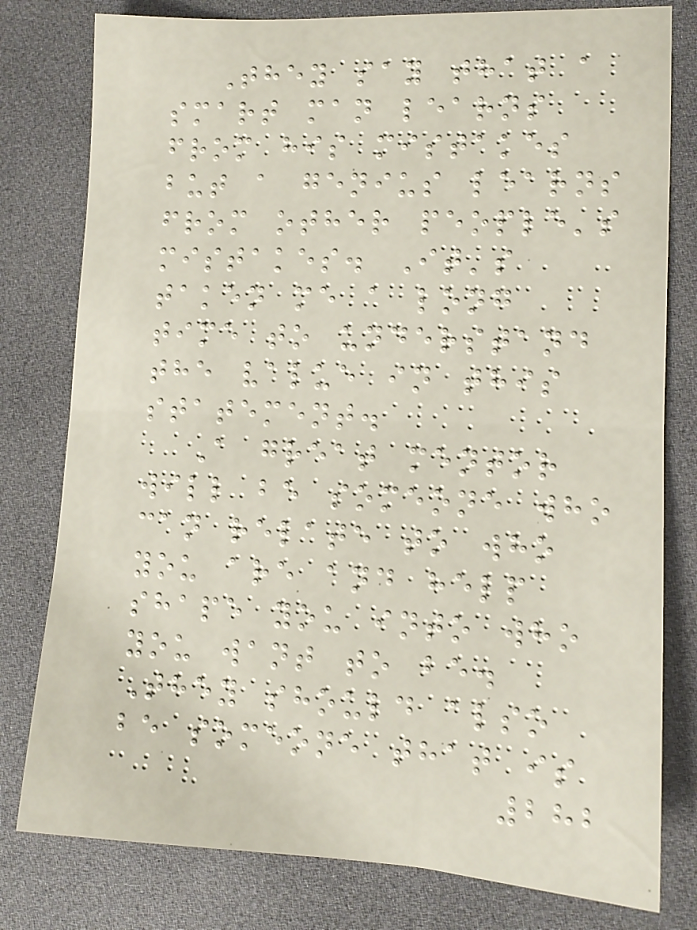They say that a
smart man learns
from his mistakes
but a genius learns
from other people's
mistakes. It's
taken me a long
time to understand
the value in this
statement.
A great mentor
will be someone who
can relate to who
you are and help
shape you into who
you want to be.
They should also
be someone that is
282
